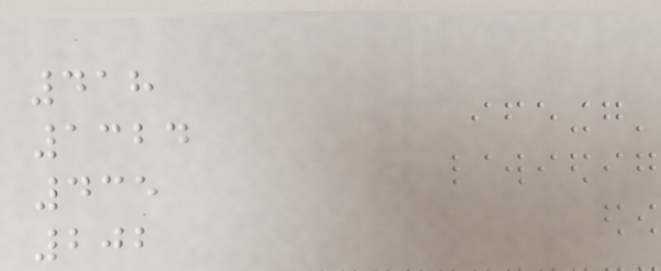418
1324
435
202
